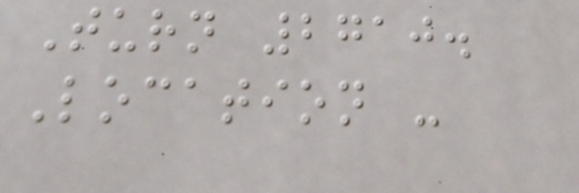Turn 2710.
Location -
